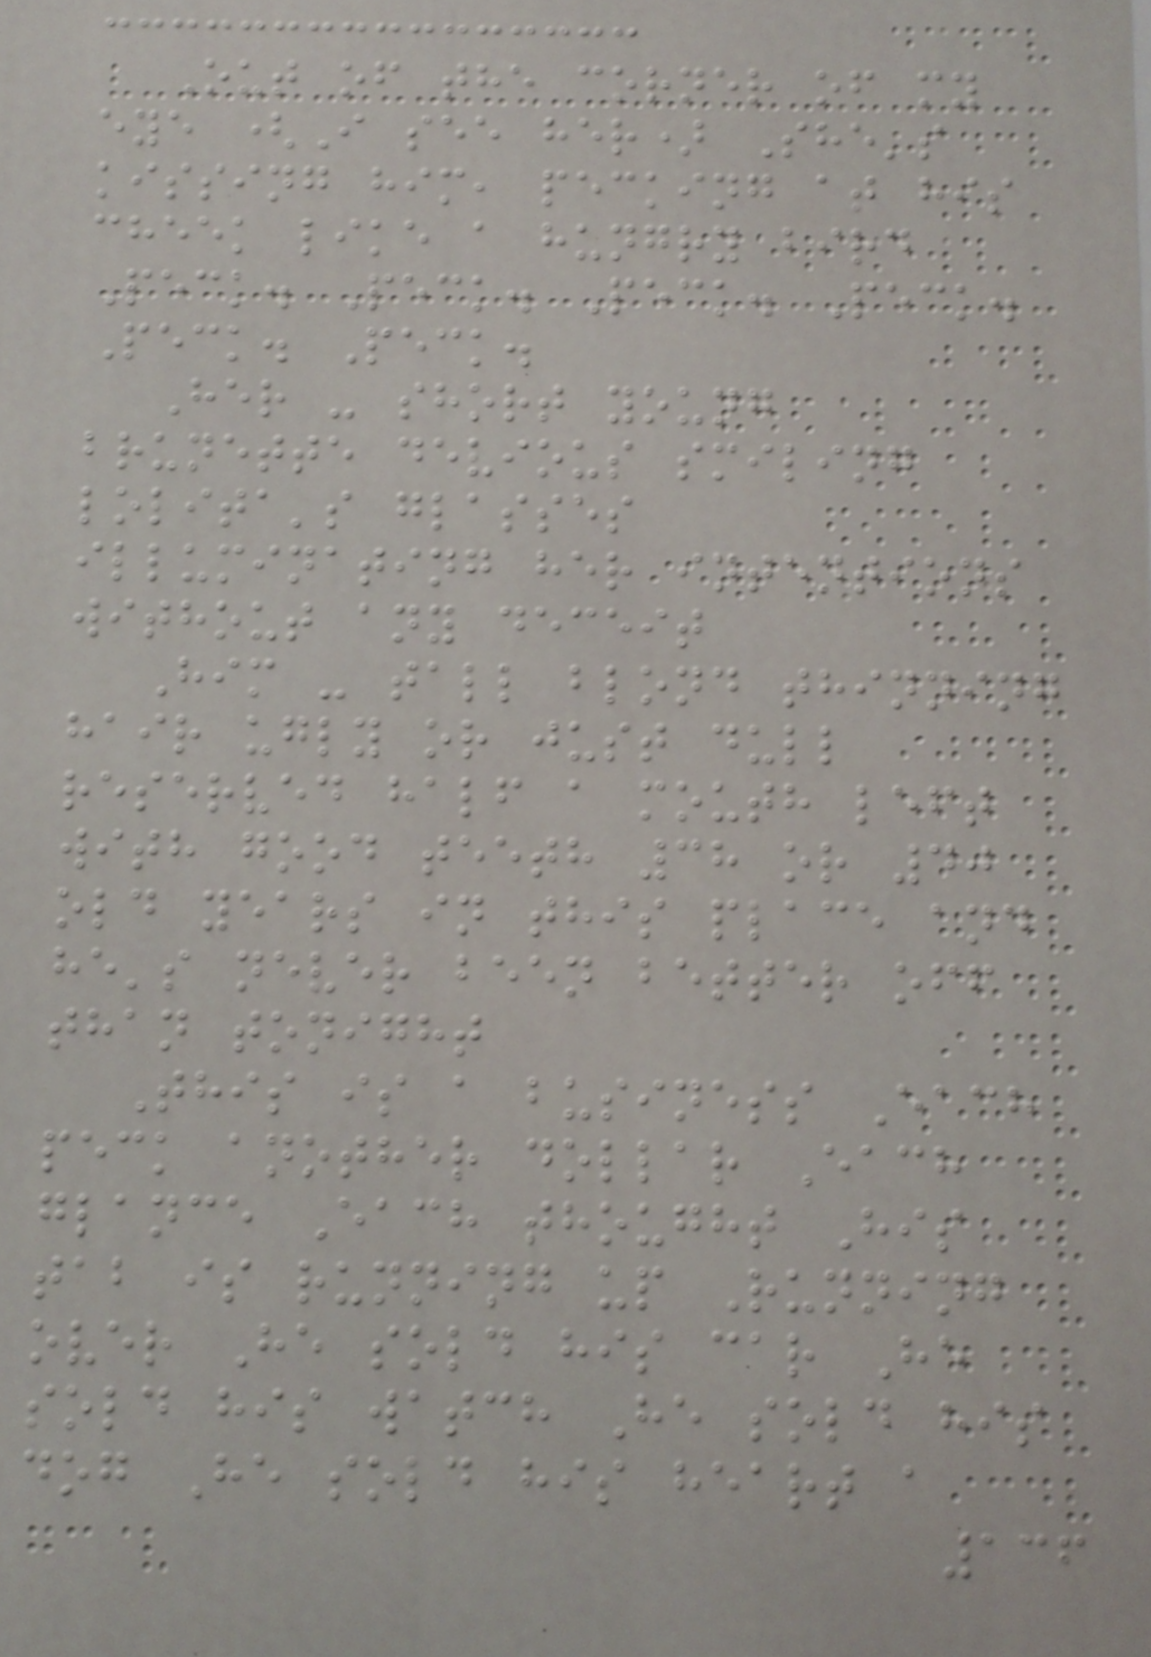Out of the corner of my
eye (I see her) She's
kissing him, pecking at his
cheek like a hungry bird
Peck. Peck. Peck. Peck.
Peck. Peck.
Her - short young
brunette devious smiling
lolita's glasses
illuminating her intentions
without any deceit
Him - tall blond thinning
hair ugly or just dull
reserved half a mouth left
with good teeth 38 or 40
old years in this place and
he's never been better off
than tonight
This is a business Each
peck another dollar Each
glance Each thought His
tab is running up Running
over He sold his car He
sold his watch He sold his
dog He sold his heart a
136
